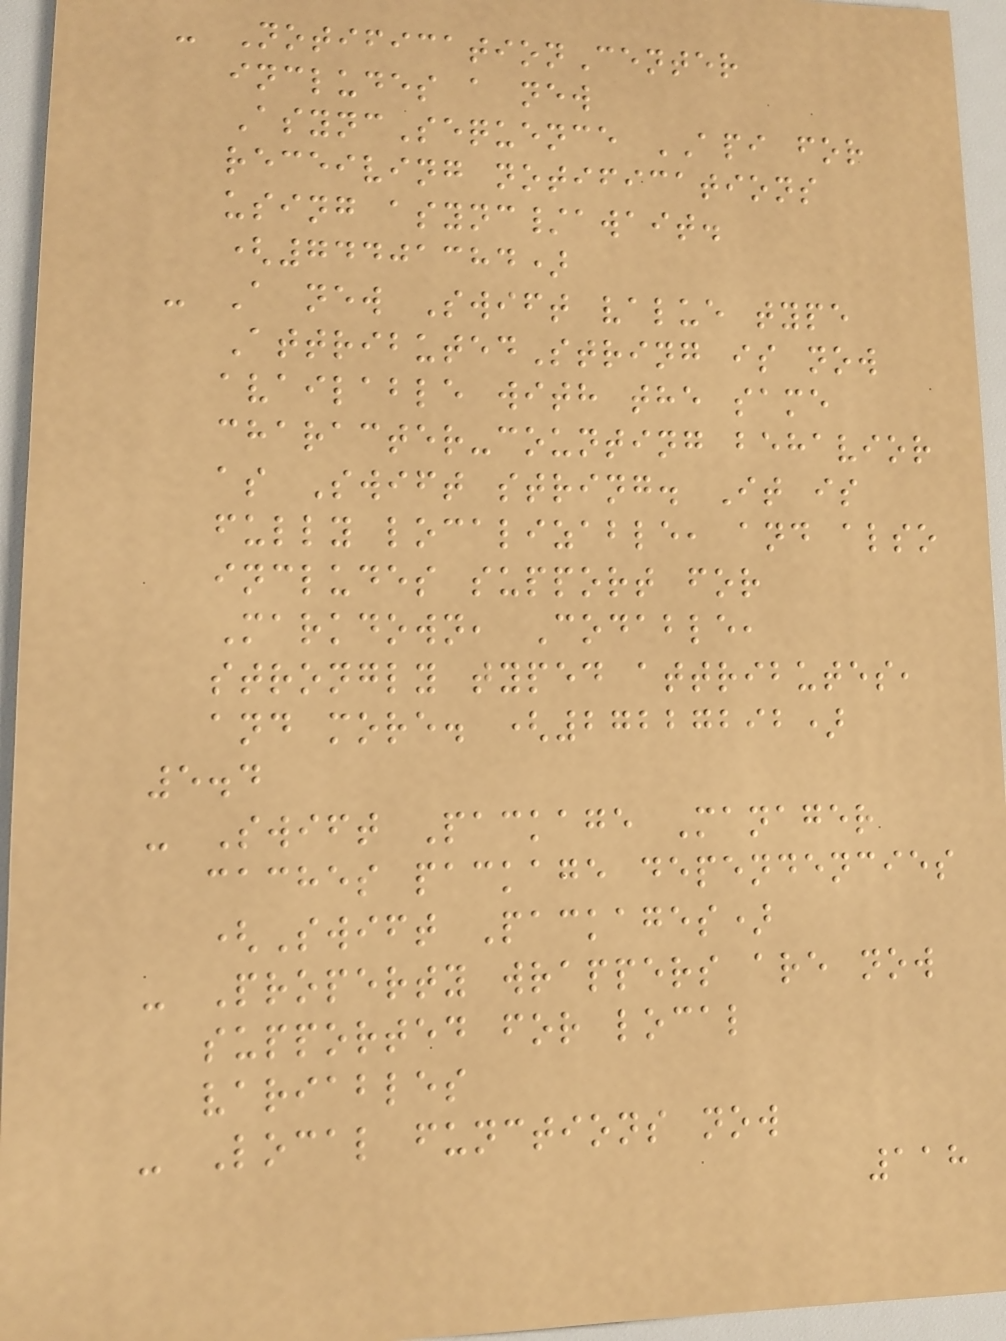- NotificationCenter
includes a new
AsyncSequence API for
receiving notifications
using async/await.
(74401384)
- A new Swift value type
AttributedString is now
available with the same
character-counting behavior
as Swift string. It is
fully localizable, and also
includes support for
Markdown, Codable,
strongly typed attributes,
and more. (27227292)
5.4
- Swift Package Manager
caches package dependencies
(Swift Packages)
- Property wrappers are now
supported for local
variables
- Local functions now
118
